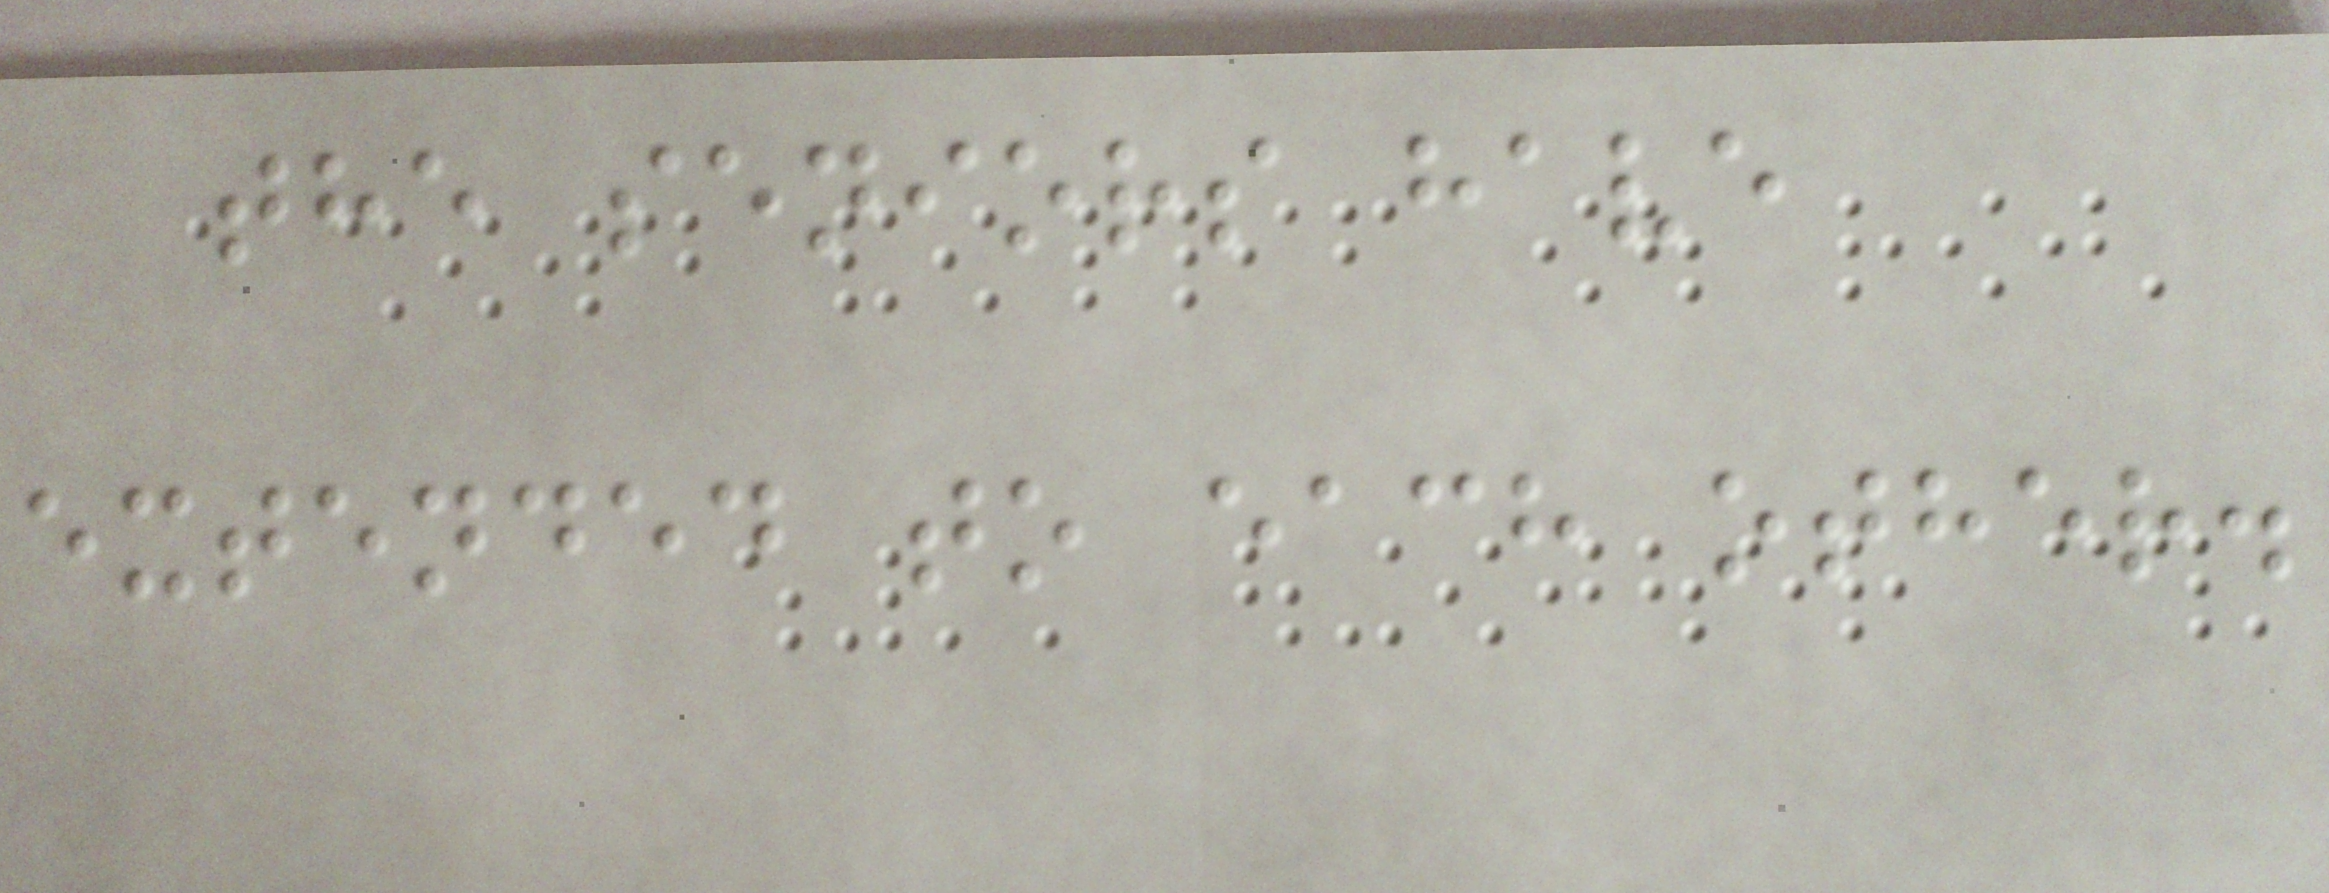the seniors have
extended to each other.
